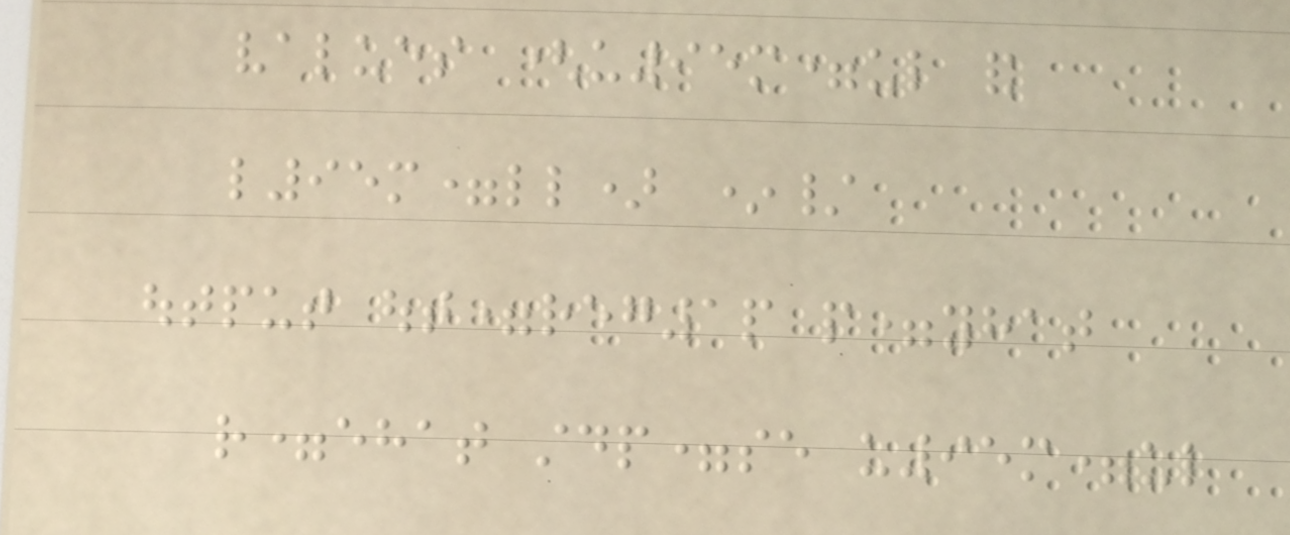values (u95m=ul and
l95m=ll) */
output out=reg1p p=yhat
r=ehat stdp=se u95m=ul
